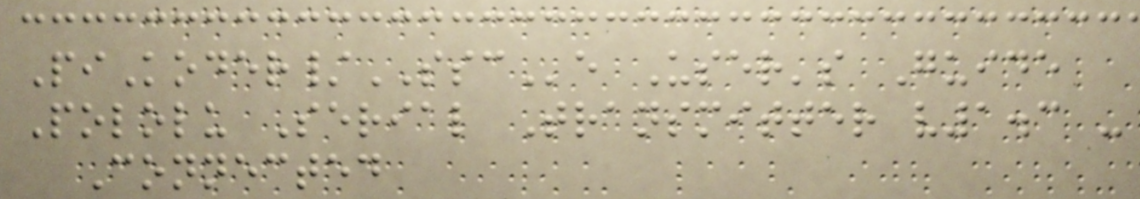PiKoder/SSCe User's Guide
Pololu Serial Transmitter v1.3 -
Connected
